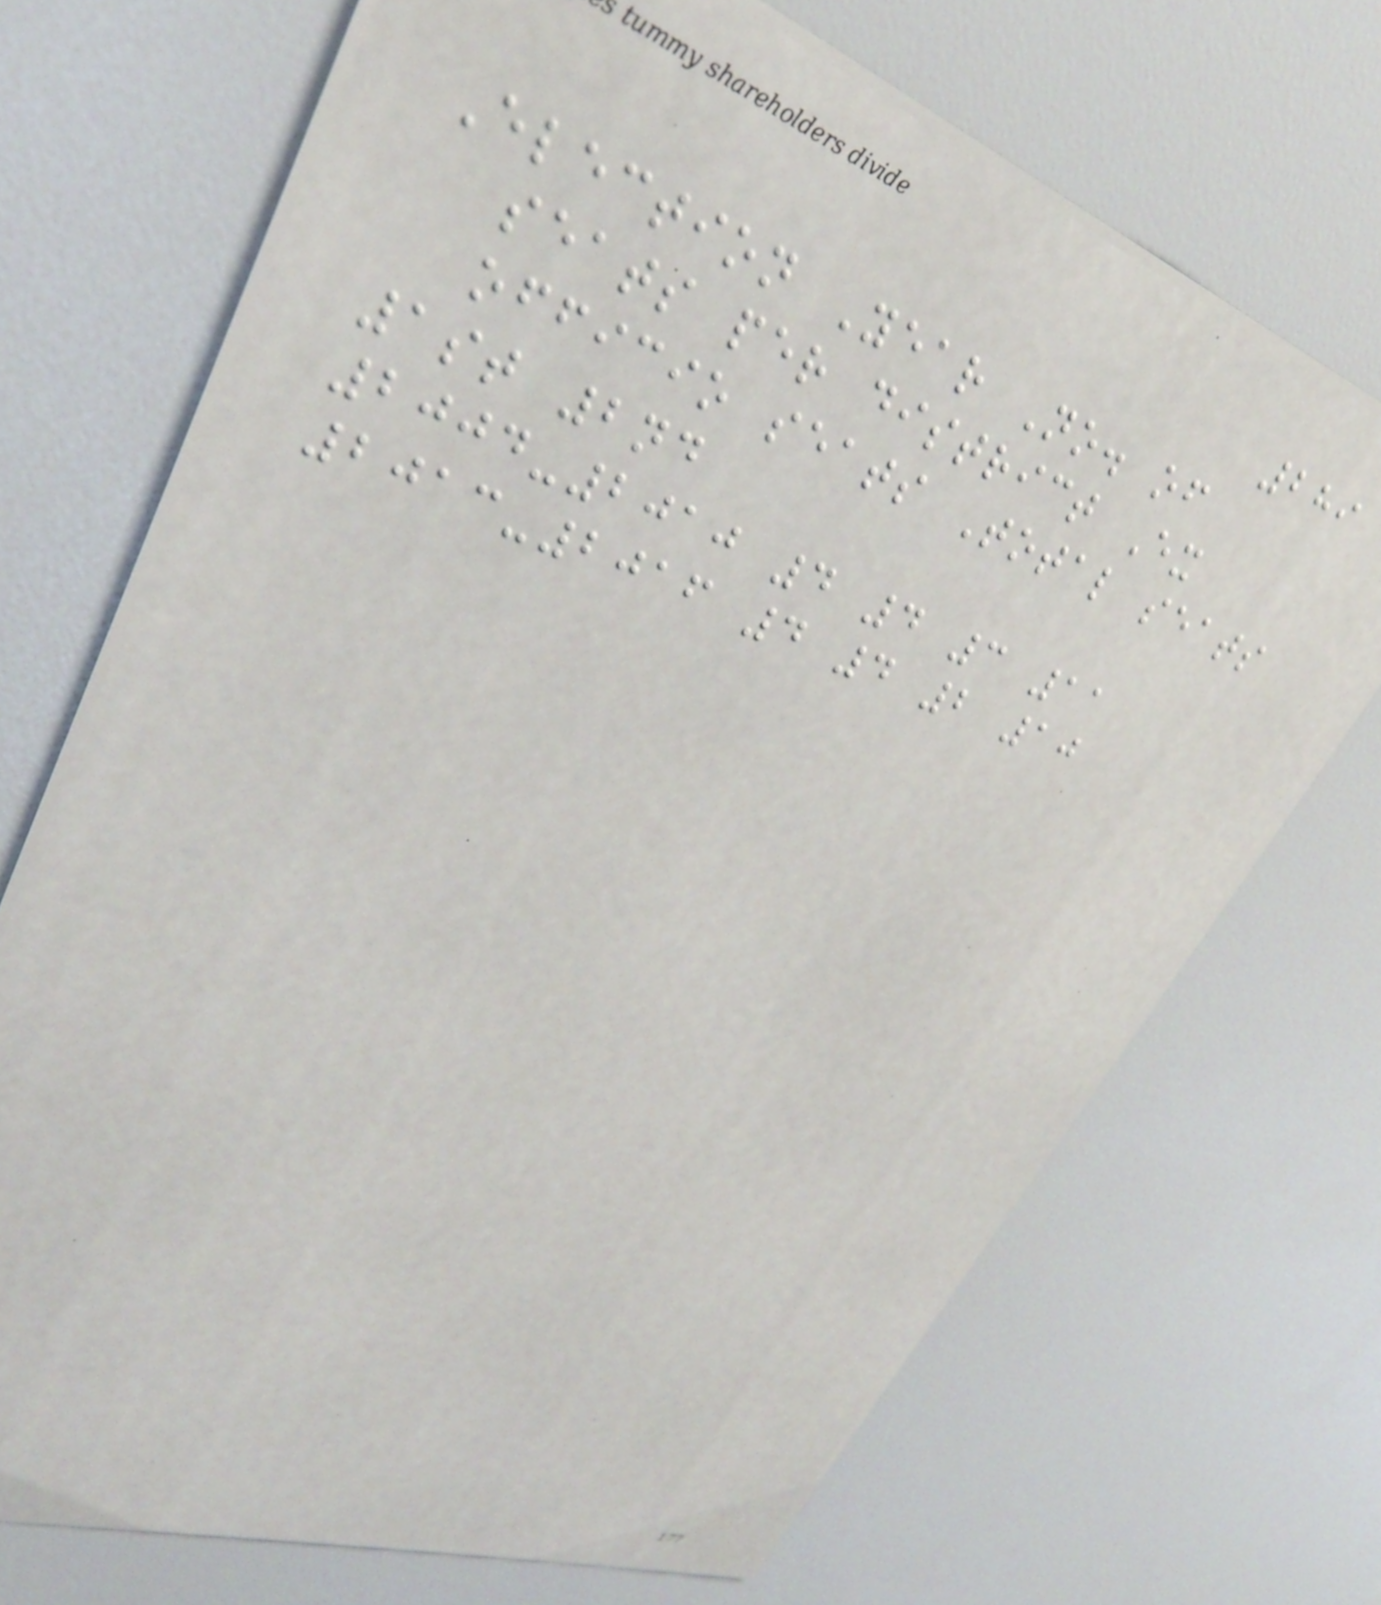289
Election Year No. of
seats per district Ex
officio seats Total seats
1st 2nd
2004-2010 4 4 3 11
2013-2016 4 4 2 10
